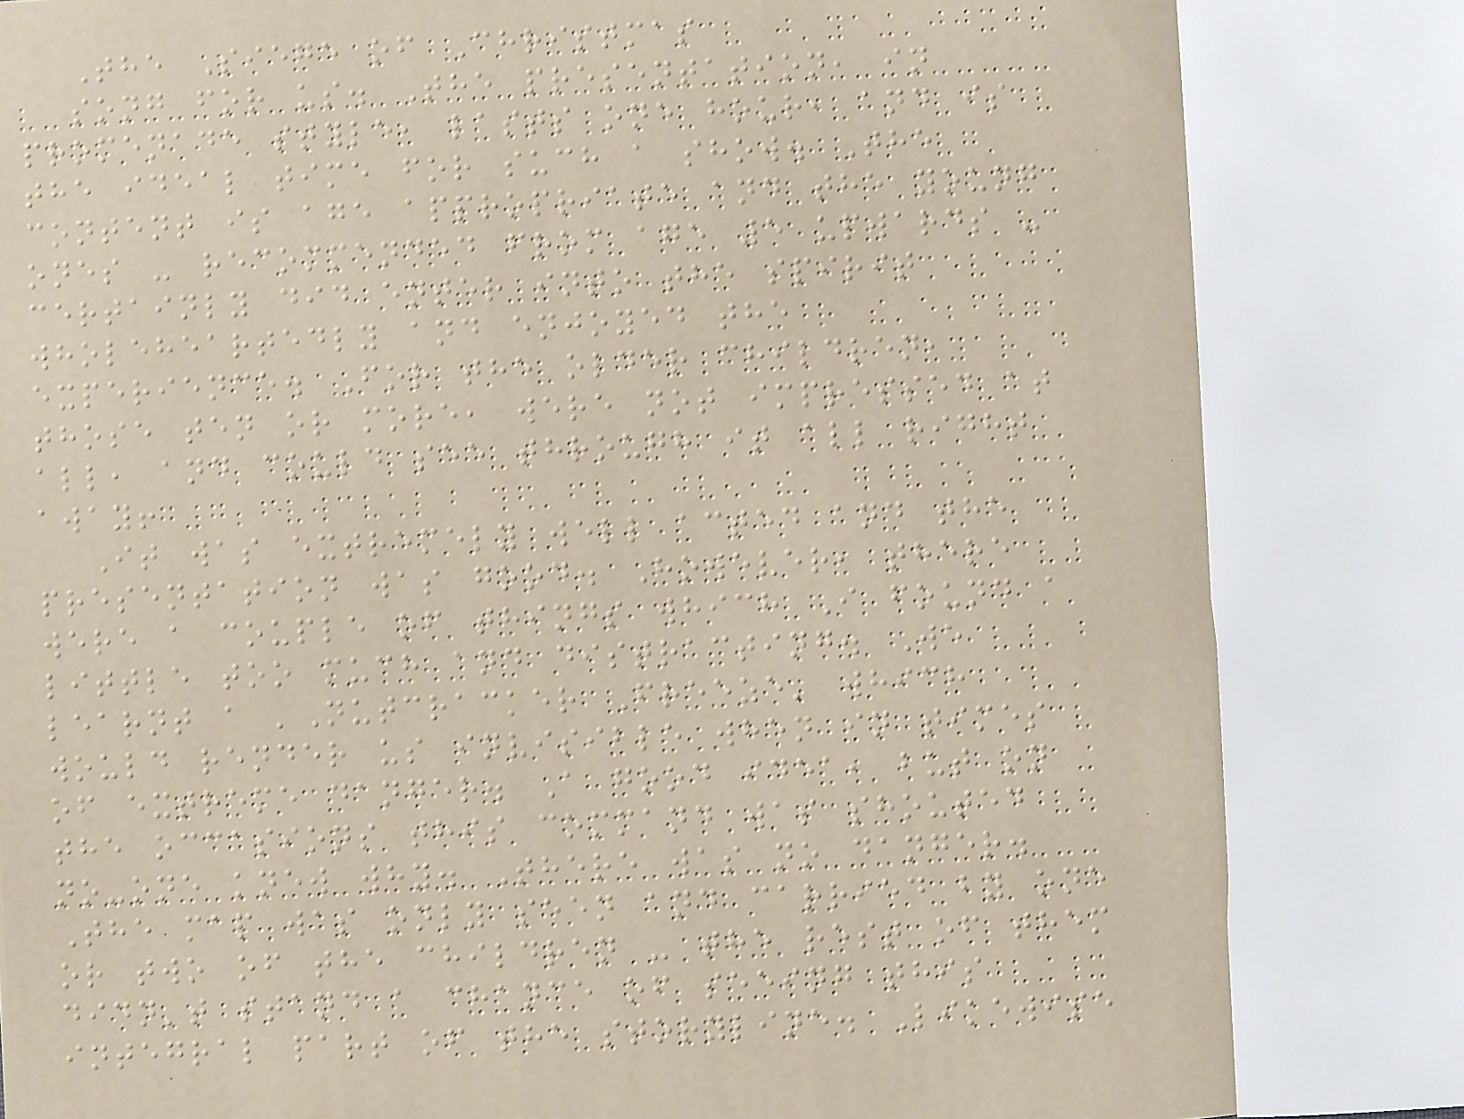The Siege of Christmas
song for us. The presentation, in
promenade style, lasts one hour, and is
the ideal time for such a show. The
content is age appropriate and the young
ones - recommended from age 5 upwards -
certainly did enter into the spirit
wholeheartedly and enjoyed the
experience. For the older children,
those ten or more, were not impressed at
all, and could see through it all right
away!
It was extremely well acted and the
presentation was good. However, there
were a couple of things which I found a
little too much and distracting. We
learnt a 'Nutcracker Freeze' which
would render us invisible when in times
of extreme danger. A good idea, but on
the occasions this command was shouted
no-one knew why. There was no danger.
The map was only seen and carried by one
or two of the children - the rest of them
didn't stand a chance of seeing this
integral part of the storyline. Likewise
